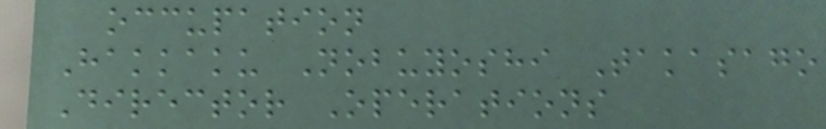occupation
Hakkaku Nobuyoshi Takasago
Director Operations
